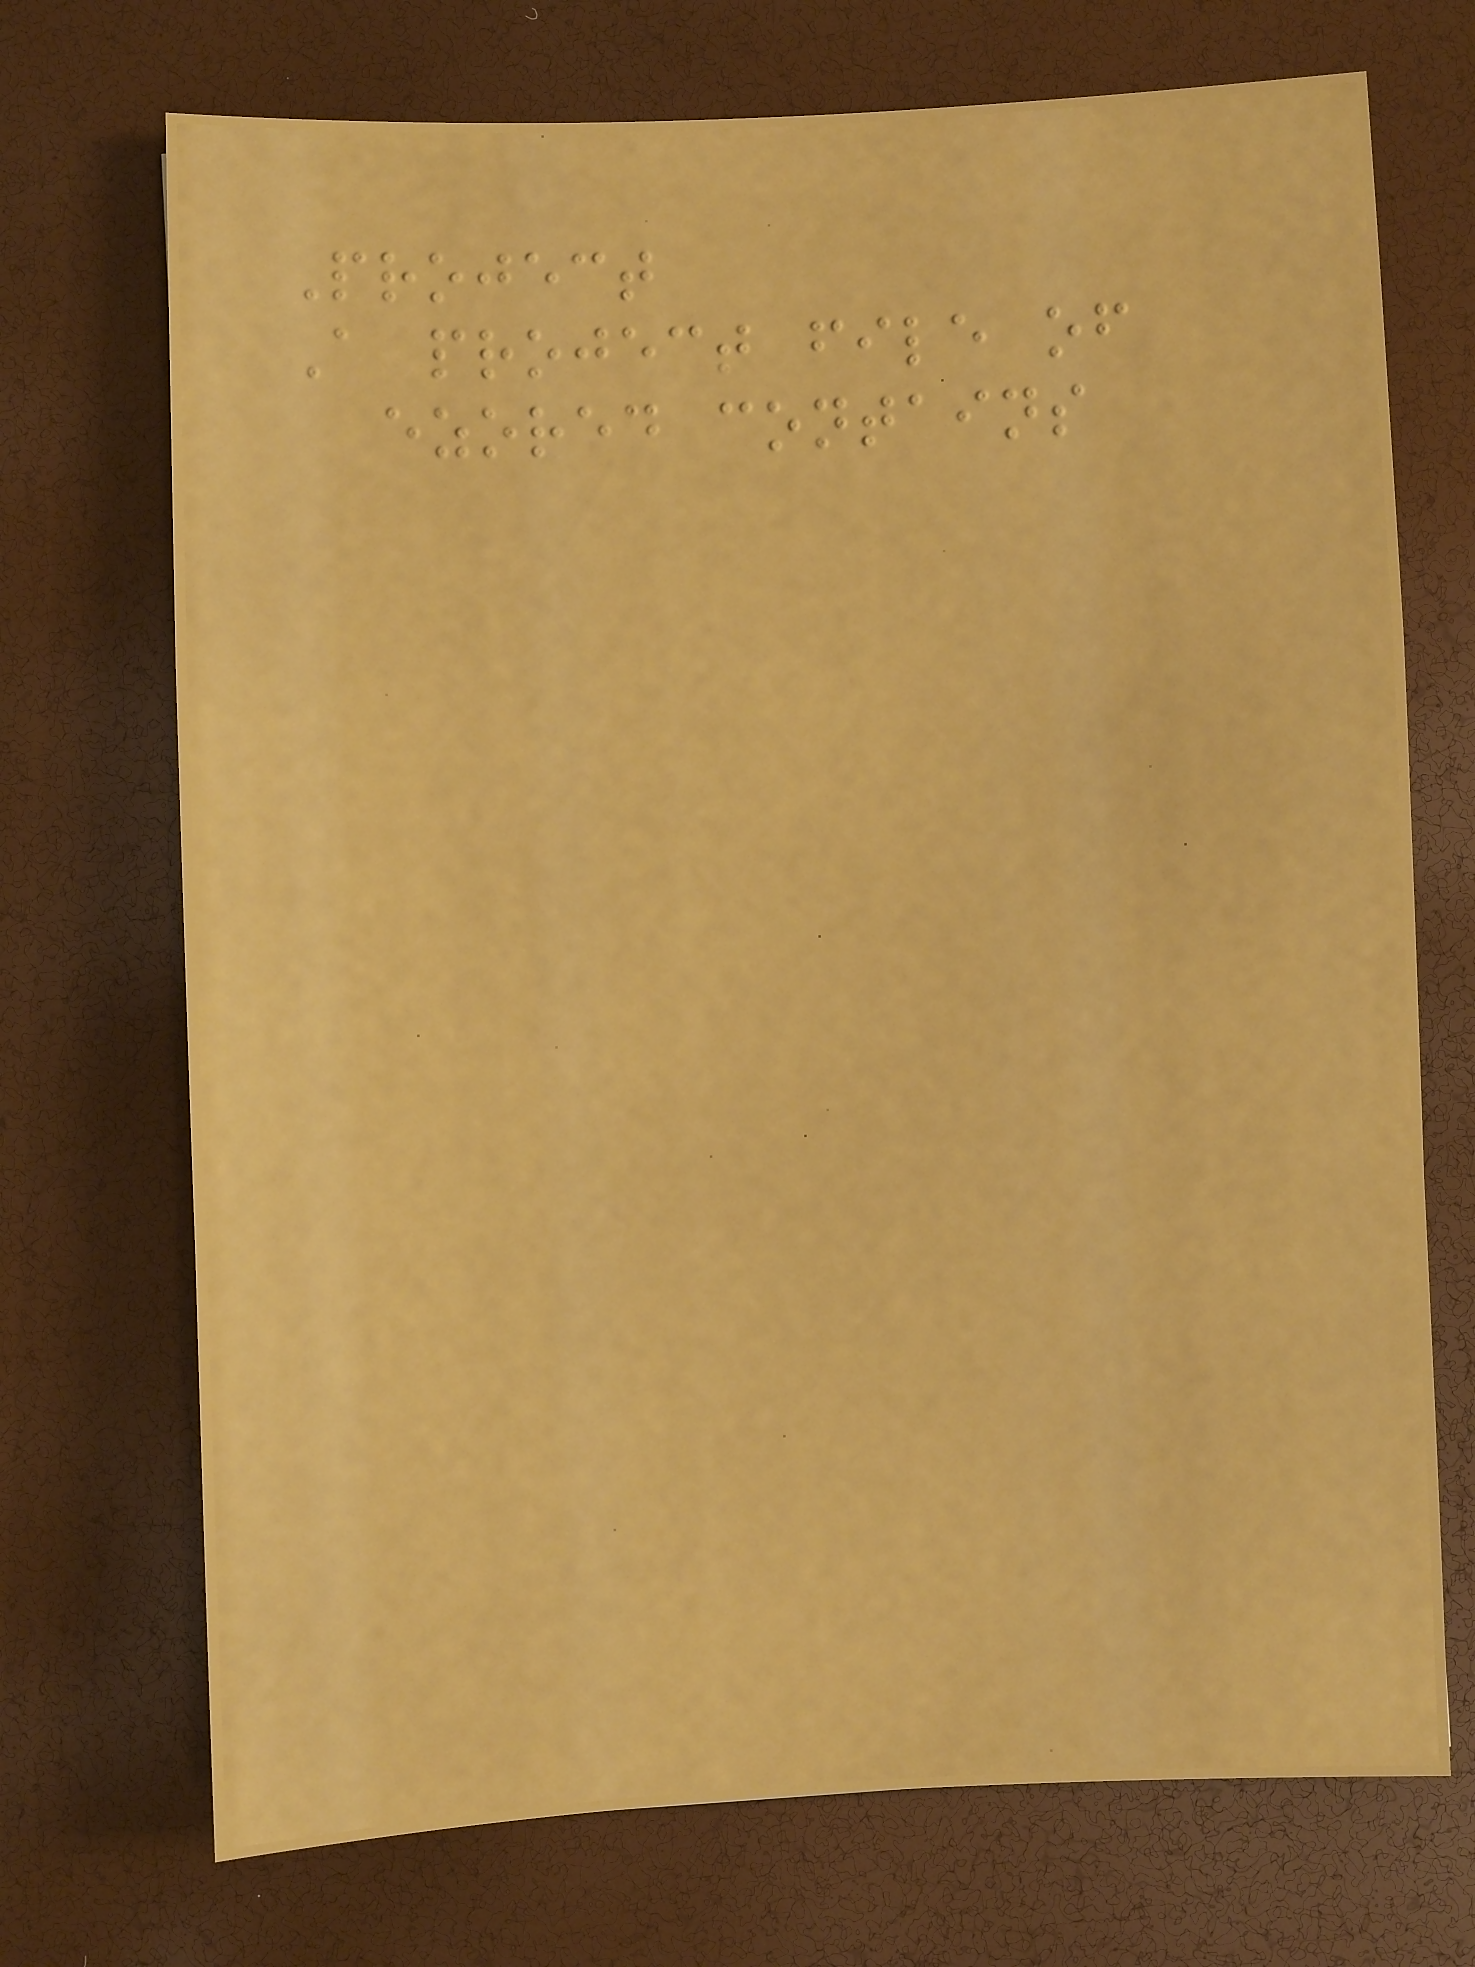Project
A project file of
ezored contains
